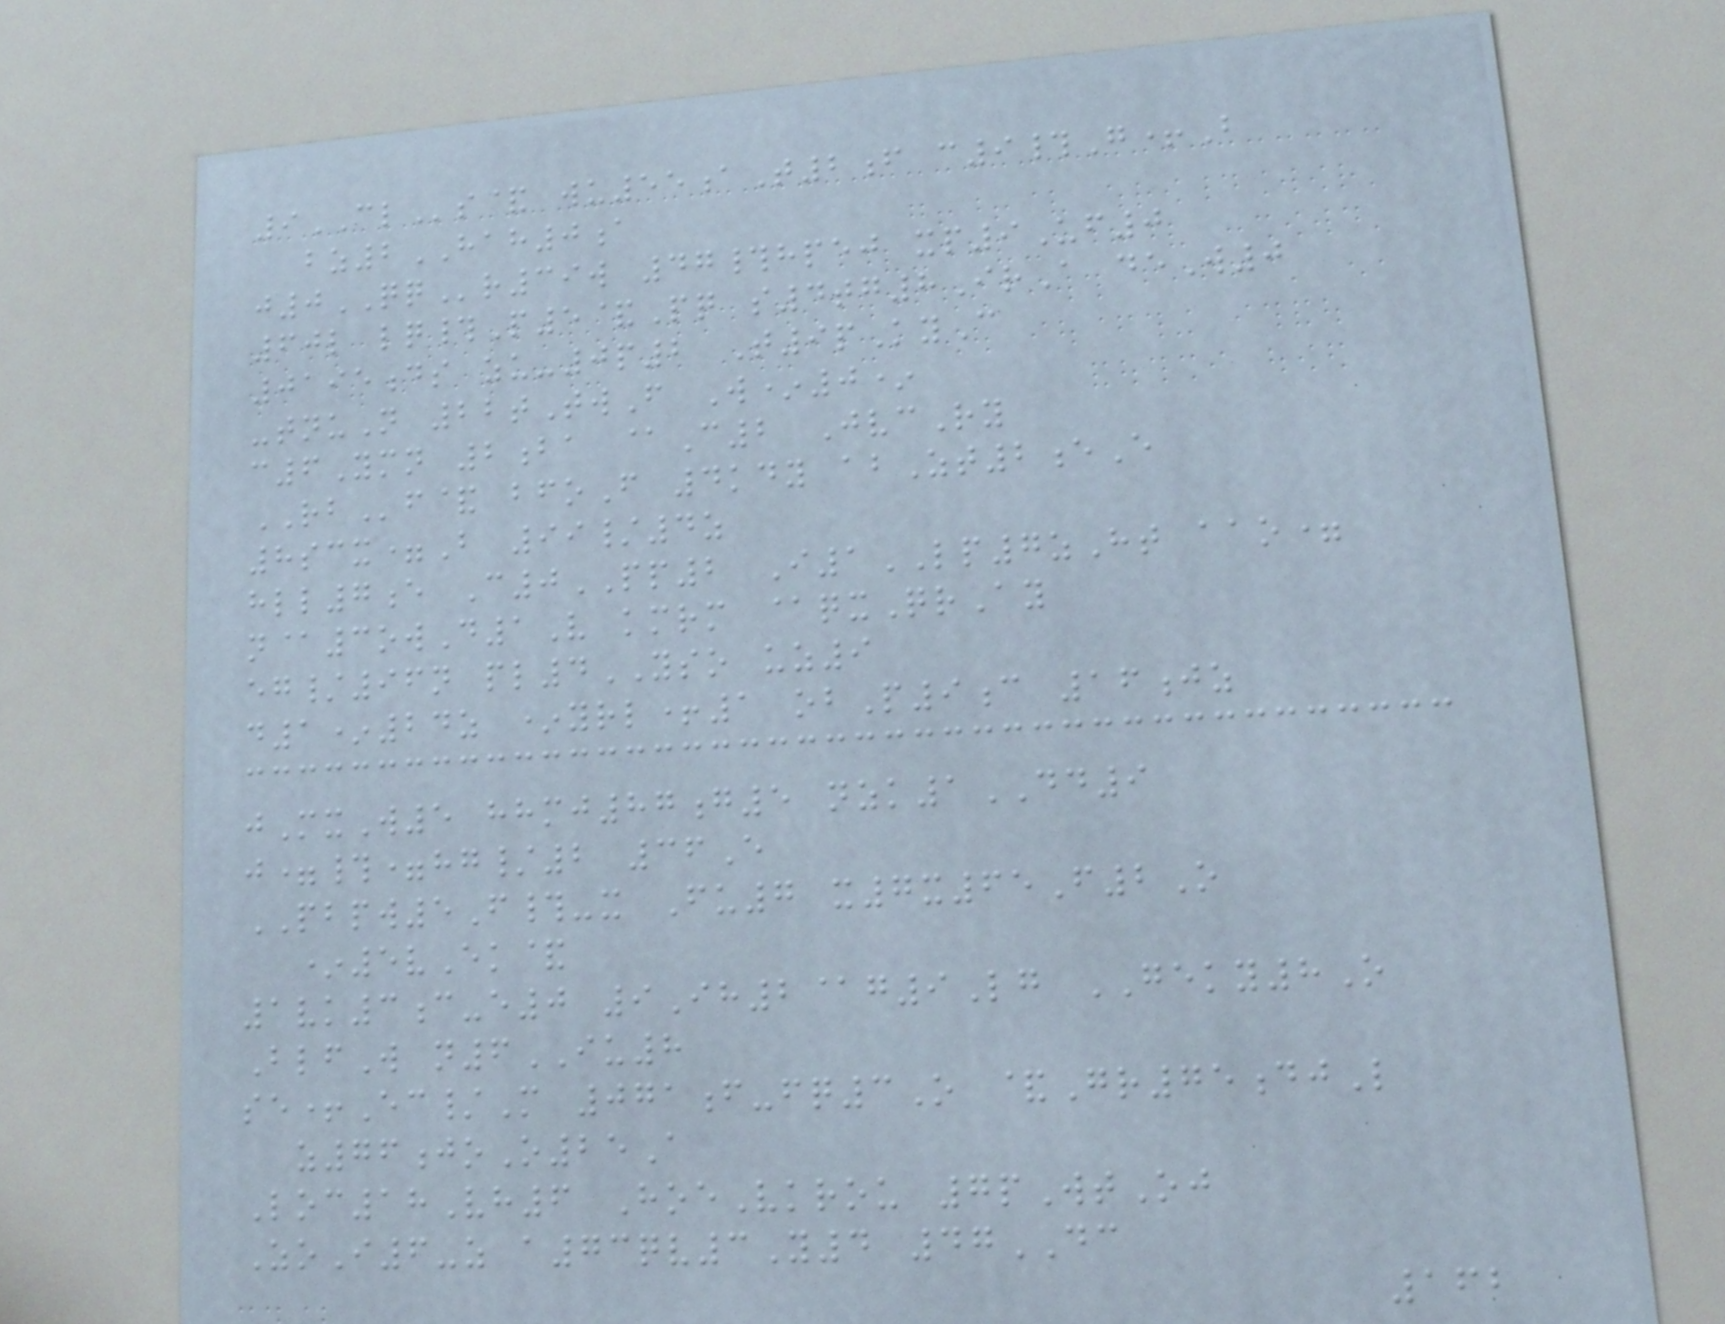9CLs& wu55aT2f c9#G+B
bz2HAH0a
j0QQr39w 47#hpej xp9Uf0
60l lq#P5&Pq s4tg8IrA deW0
0195ds zu-0p2 T9pKyC
-tnuN 22tTwF W*0*
c6Ymn 2ba @C2 JvcRy
RBf& bfoF 4kdy abZt2eE
8scx=B 99/4z
hll7e C0PP2 I1LP7zHt aao=
n@3owD1V kmrm @qxQrAy
eg/96n pl4YSO uz9
d1*24z *yrl+1 obP9c 16jz
jMxW5 hhmj87g5 nzk1DD9
j=#=hg/2 36E
PBPW5F#-x Fu7 x7x65F2O
*5vEk&
1vk3c-e0 9Ih2@g9Lg GEKY8O
BlfW n6IU8
se+Ec/M 071f-fq3O &Gr75djL
z76joO25A
Loc18Vh6 HoeVkrou 7pWtOj
ZoI6-z a73qv3Y4 47DC
162
